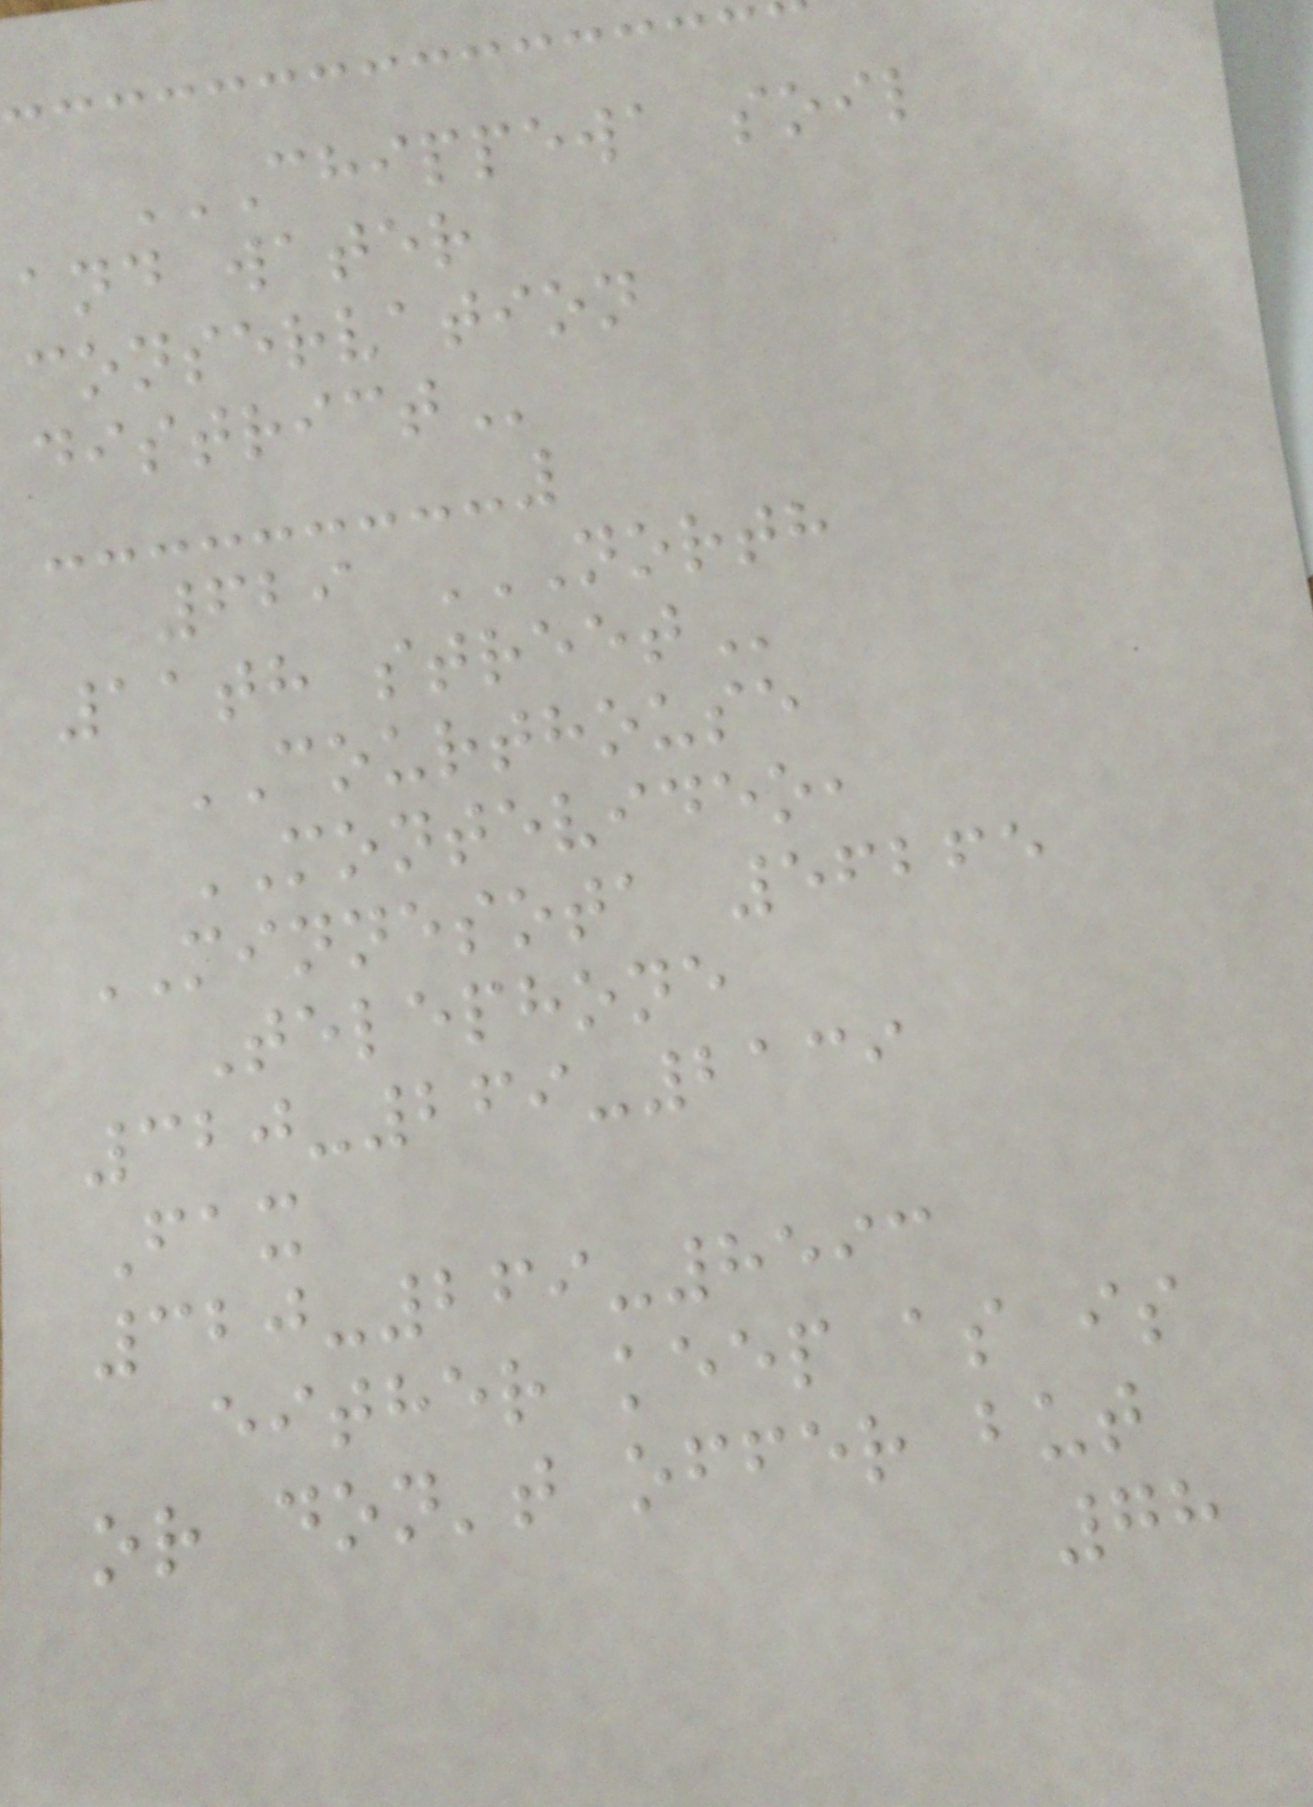CHIPPEWA SOIL
AND WATER
CONSERVATION
DISTRICT
629 NORTH
11TH STREET
COURTHOUSE
MONTEVIDEO,
MINNESOTA 56265
Telephone
320-269-2139
Fax
320-269-8593
either keep as is
or don't offer but
78
